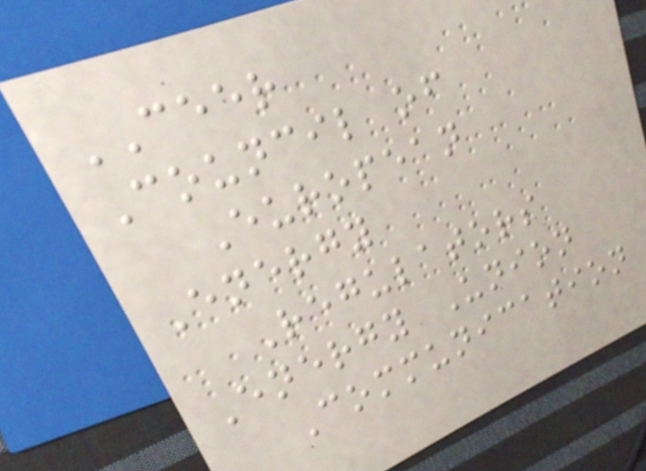CEER
Council of
European
Energy
Regulators
Energy Union
Communication
